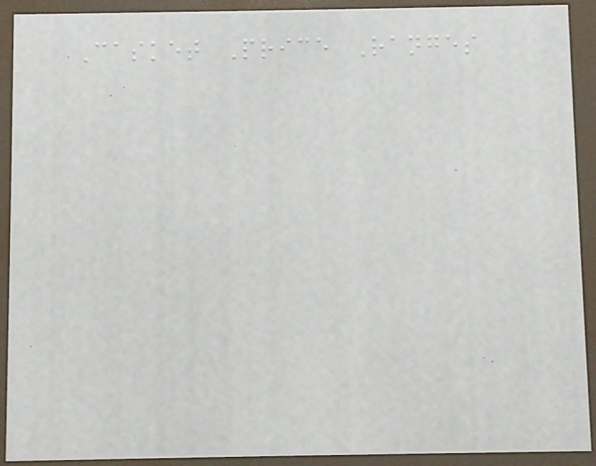Casket Price Ranges
